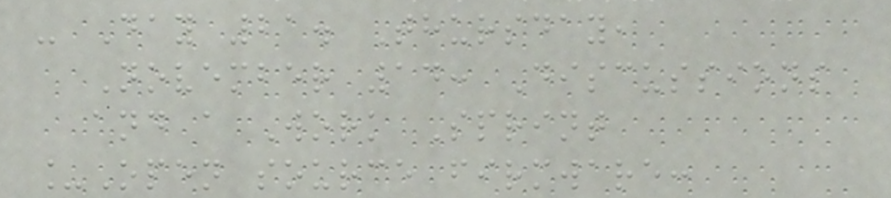- Day 21. Thursday,
November 14: Discussions
and a Work Sprint
_Open source firmware:
